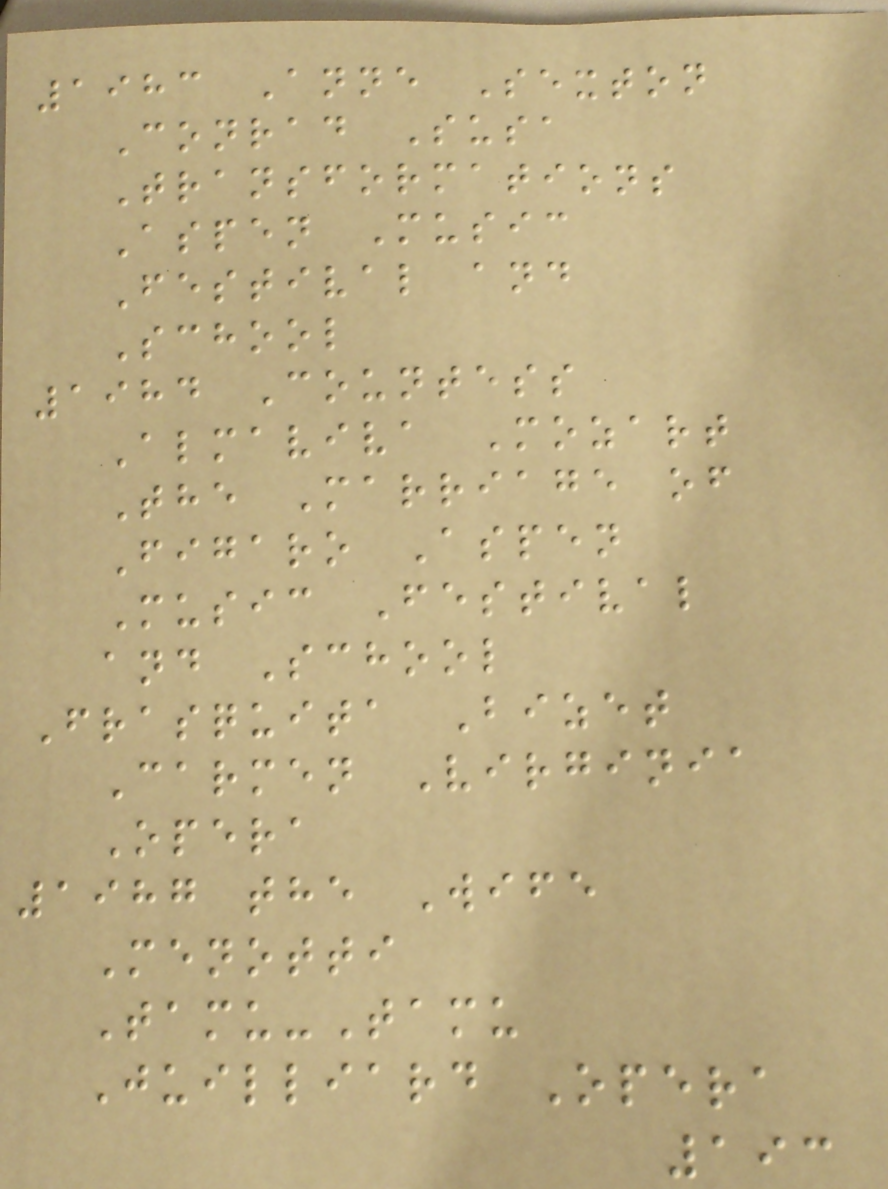1983 Anne Sexton
Conrad Susa
Transformations
Aspen Music
Festival and
School
1984 Countess
Almaviva Mozart
The Marriage of
Figaro Aspen
Music Festival
and School
Frasquita Bizet
Carmen Virginia
Opera
1987 the Wife
Menotti
Tamu-Tamu
Juilliard Opera
193
